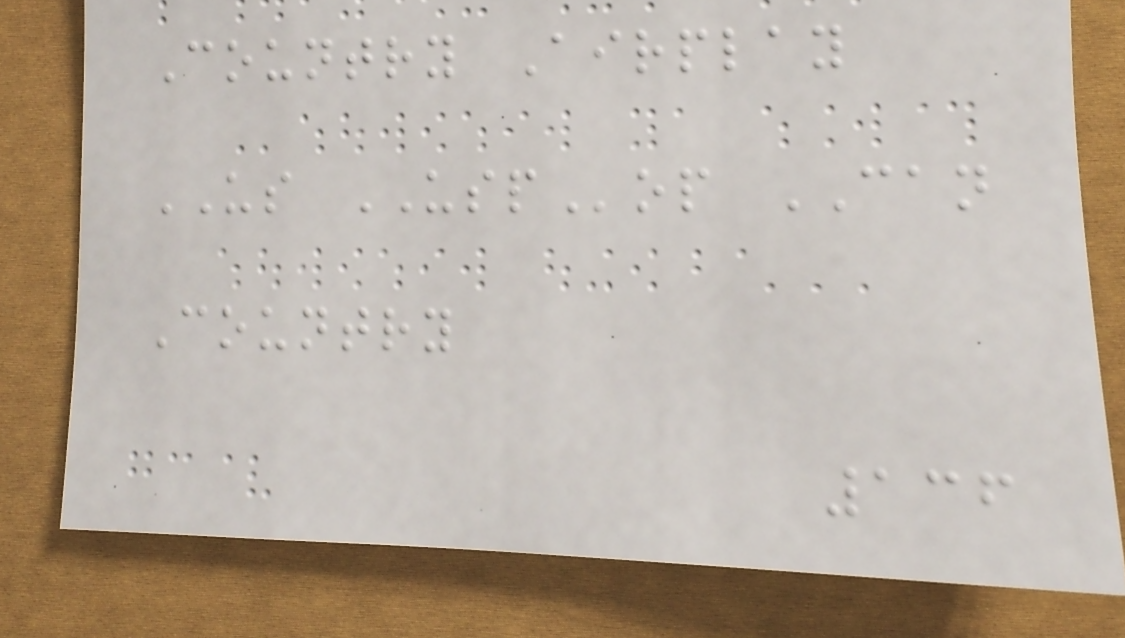Country Airplay
US USPop CAN
Country
136
